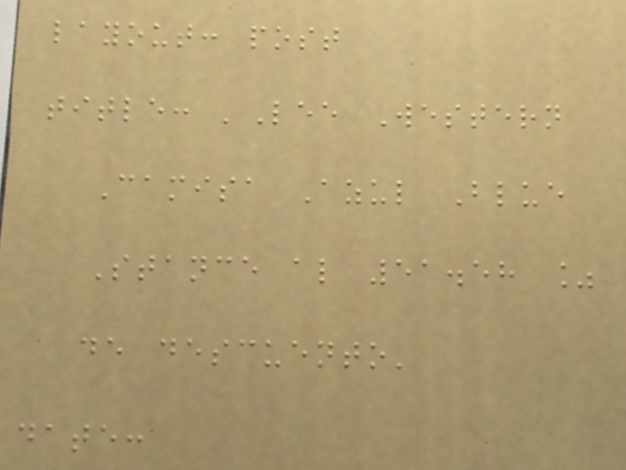layout: post
title: 'Lee Western
Camisa Azul Blue
Stance al 51.58 %
de descuento'
date:
